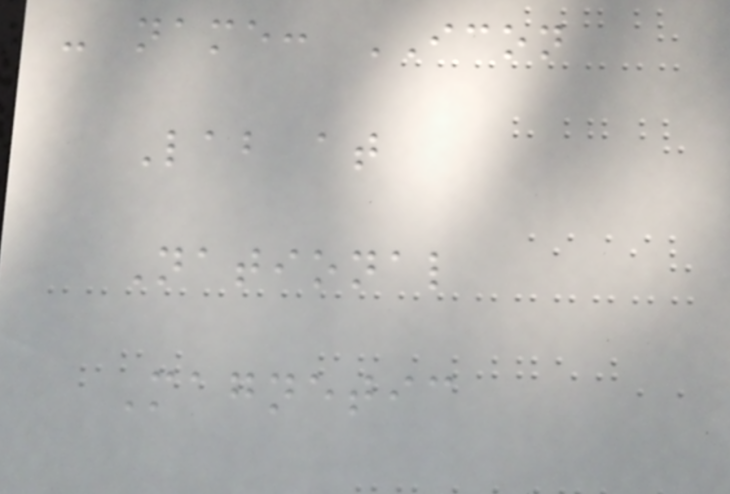- name: ICON
Lab at
National
Magnetic
